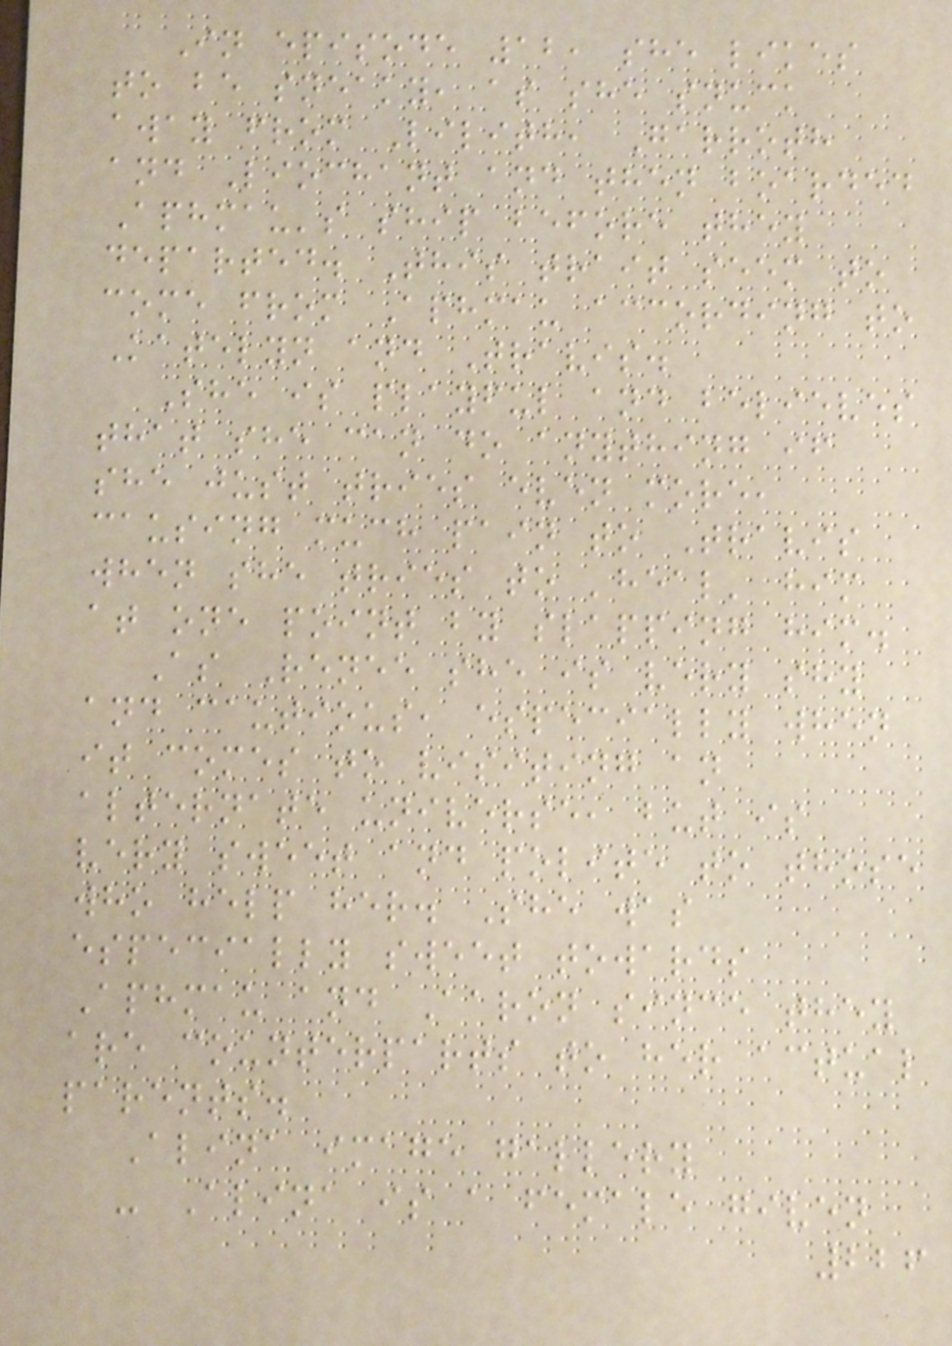In episode 12, she likes
to be sneaky, as she snuck
away from Lilith, Garroth
and Liochant and then boarded
Aphmau's ship before they
departed. This trait seem to
come from Aphmau according to
Katelyn and Travis.
She is playful and believes
that she can do anything if
she just tries even more,
causing much pain to Travis
when she tries to 'heal' him
at one point by slapping him.
As Renee she is very shy
and cautious, especially when
it comes to visiting an
alternate universe, but is
very sweet and polite to those
who help her. She was
especially sweet towards
Aphmau and Aaron since they
are counterparts to her actual
parents.
Alina image gallery
- Alina is a female given
226
